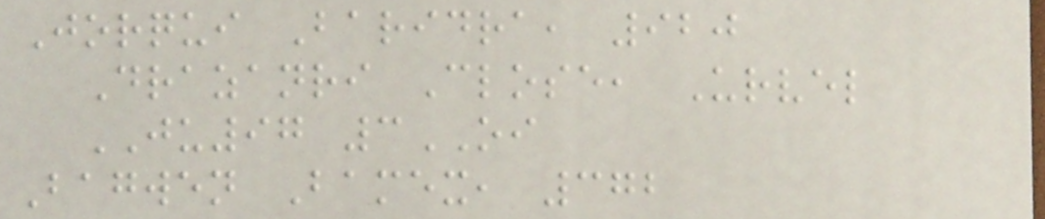Jorqui Baridra, 920
Drazanri Close, Urvel
JU97 3OI
Bagwen Bamex, 372
